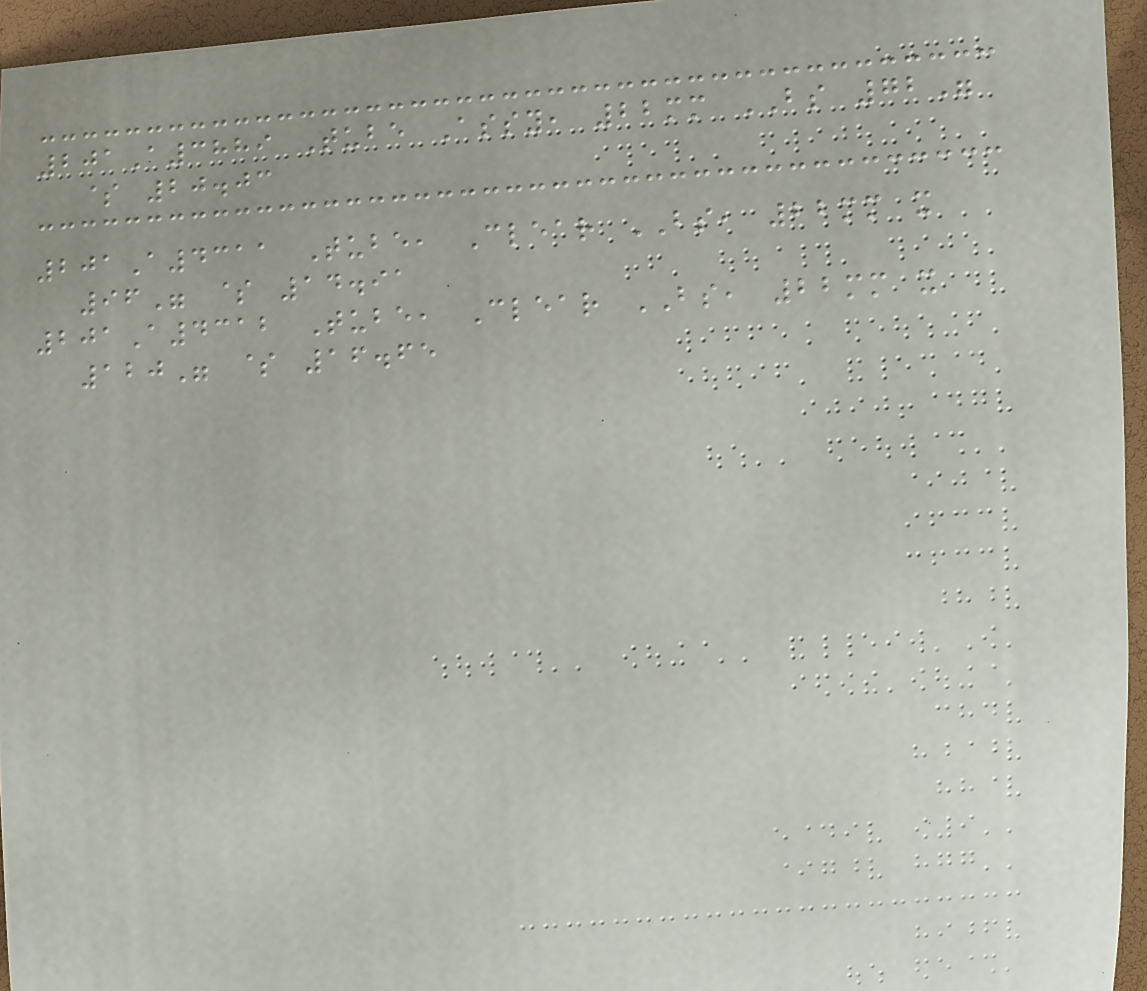201A3889 Tube Assy, 22mm BS 72"
$ 20.03
201A4311 Tube, Clear BS, 22mm x
96" $ 14.91
201A4312 Tube, Clear BS, 22mm x
120" $ 16.65
